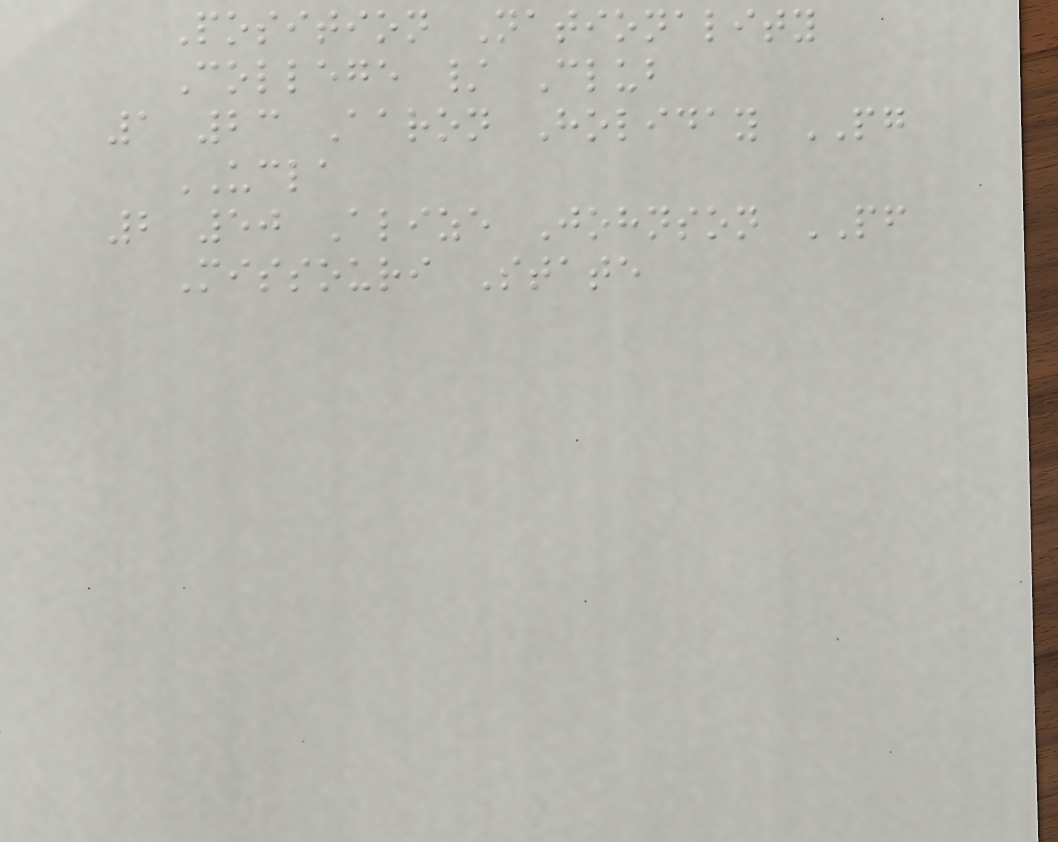Position Nationality
College / Club
1 23 Aaron Holiday PG
UCLA
2 50 Alize Johnson PF
Missouri State
